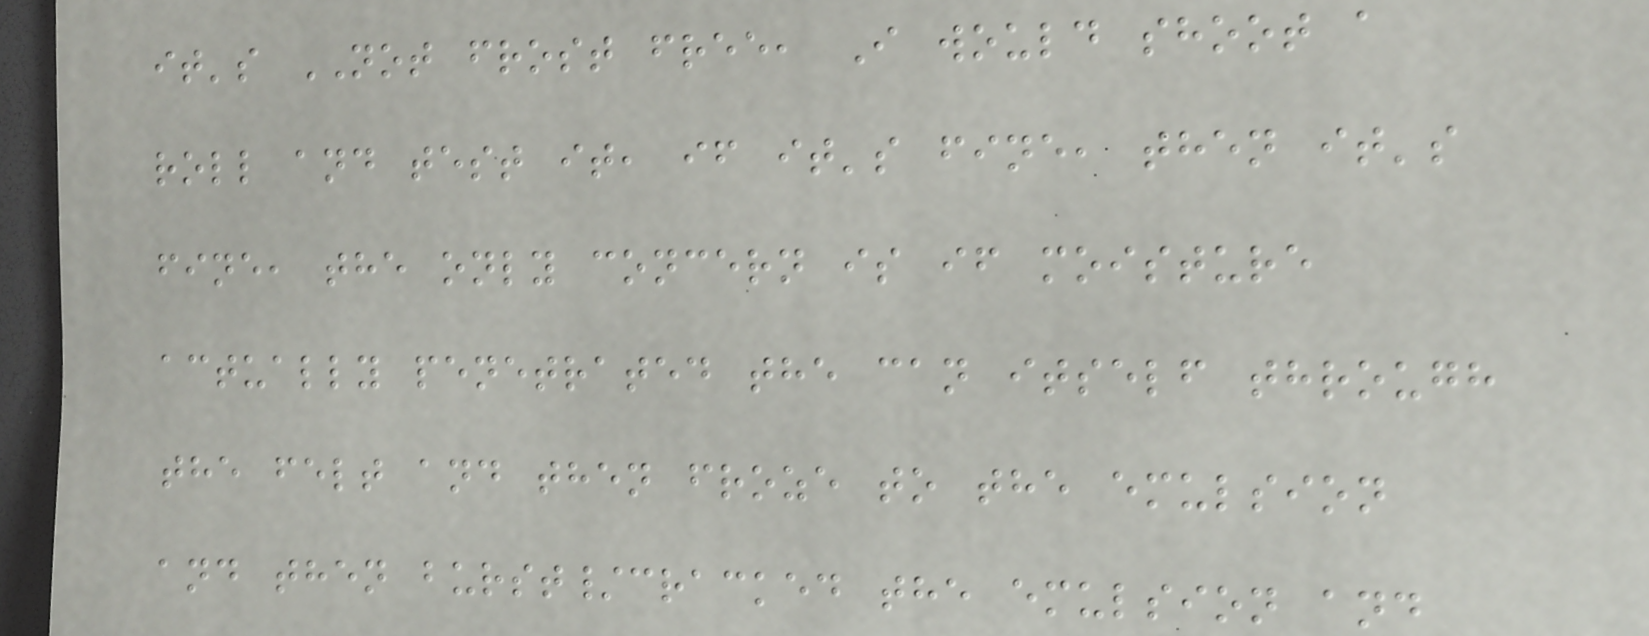it's NOT frost free, I would shoot a
roll and test it, if it's fine, then it's
fine, the only concern is if moisture
actually penetrated the can itself through
the felt and then froze to the emulsion
and then burst/cracked the emulsion and
